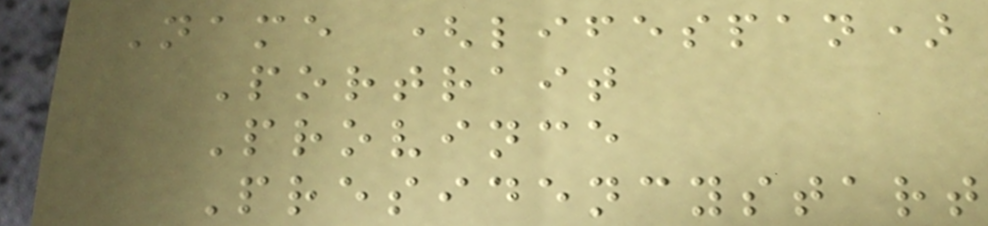Name (lifespan)
Portrait
Province
Presidencystart
